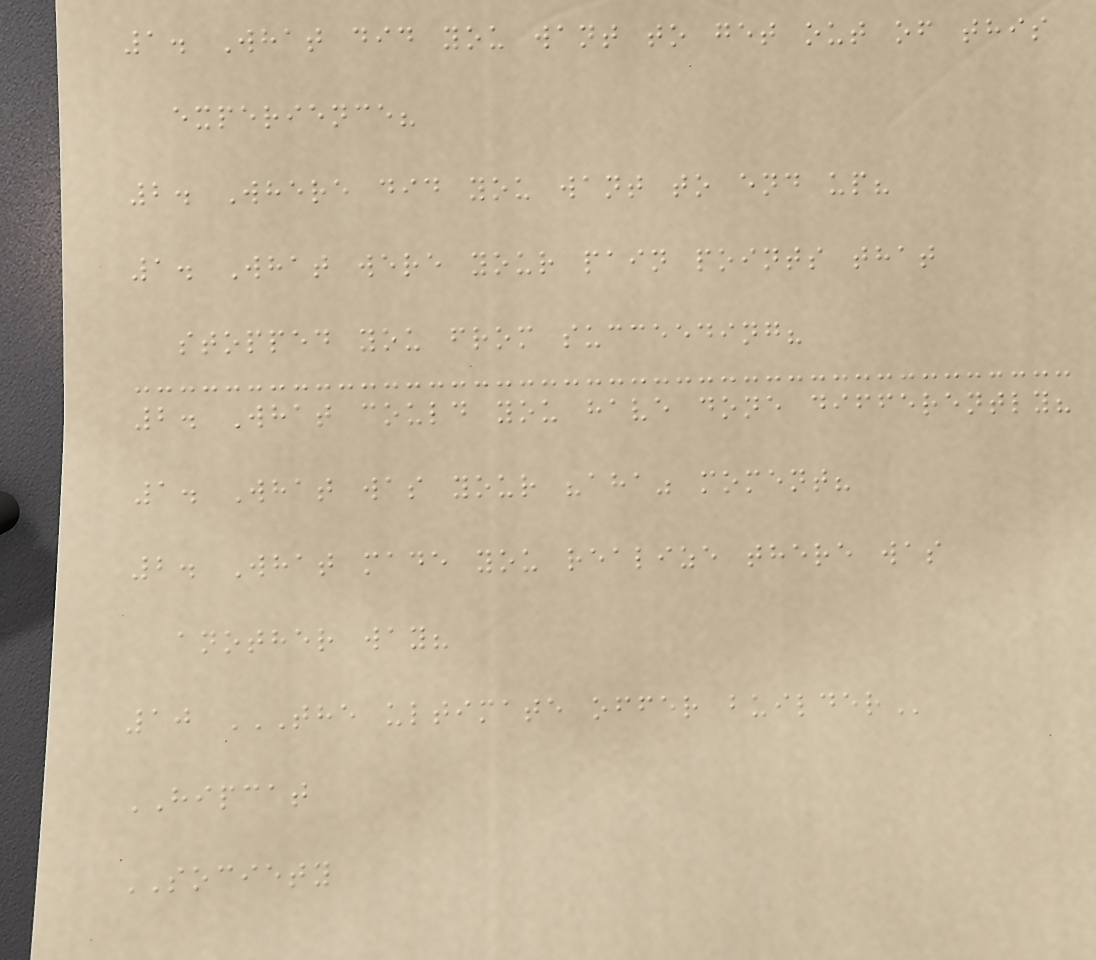1. What did you want to get out of this
experience?
2. Where did you want to end up?
1. What were your pain points that
stopped you from succeeding?
2. What could you have done differently?
1. What was your "aha" moment?
2. What made you realize there was
another way?
10 THE ULTIMATE OFFER BUILDER
HIPCAT
SOCIETY
